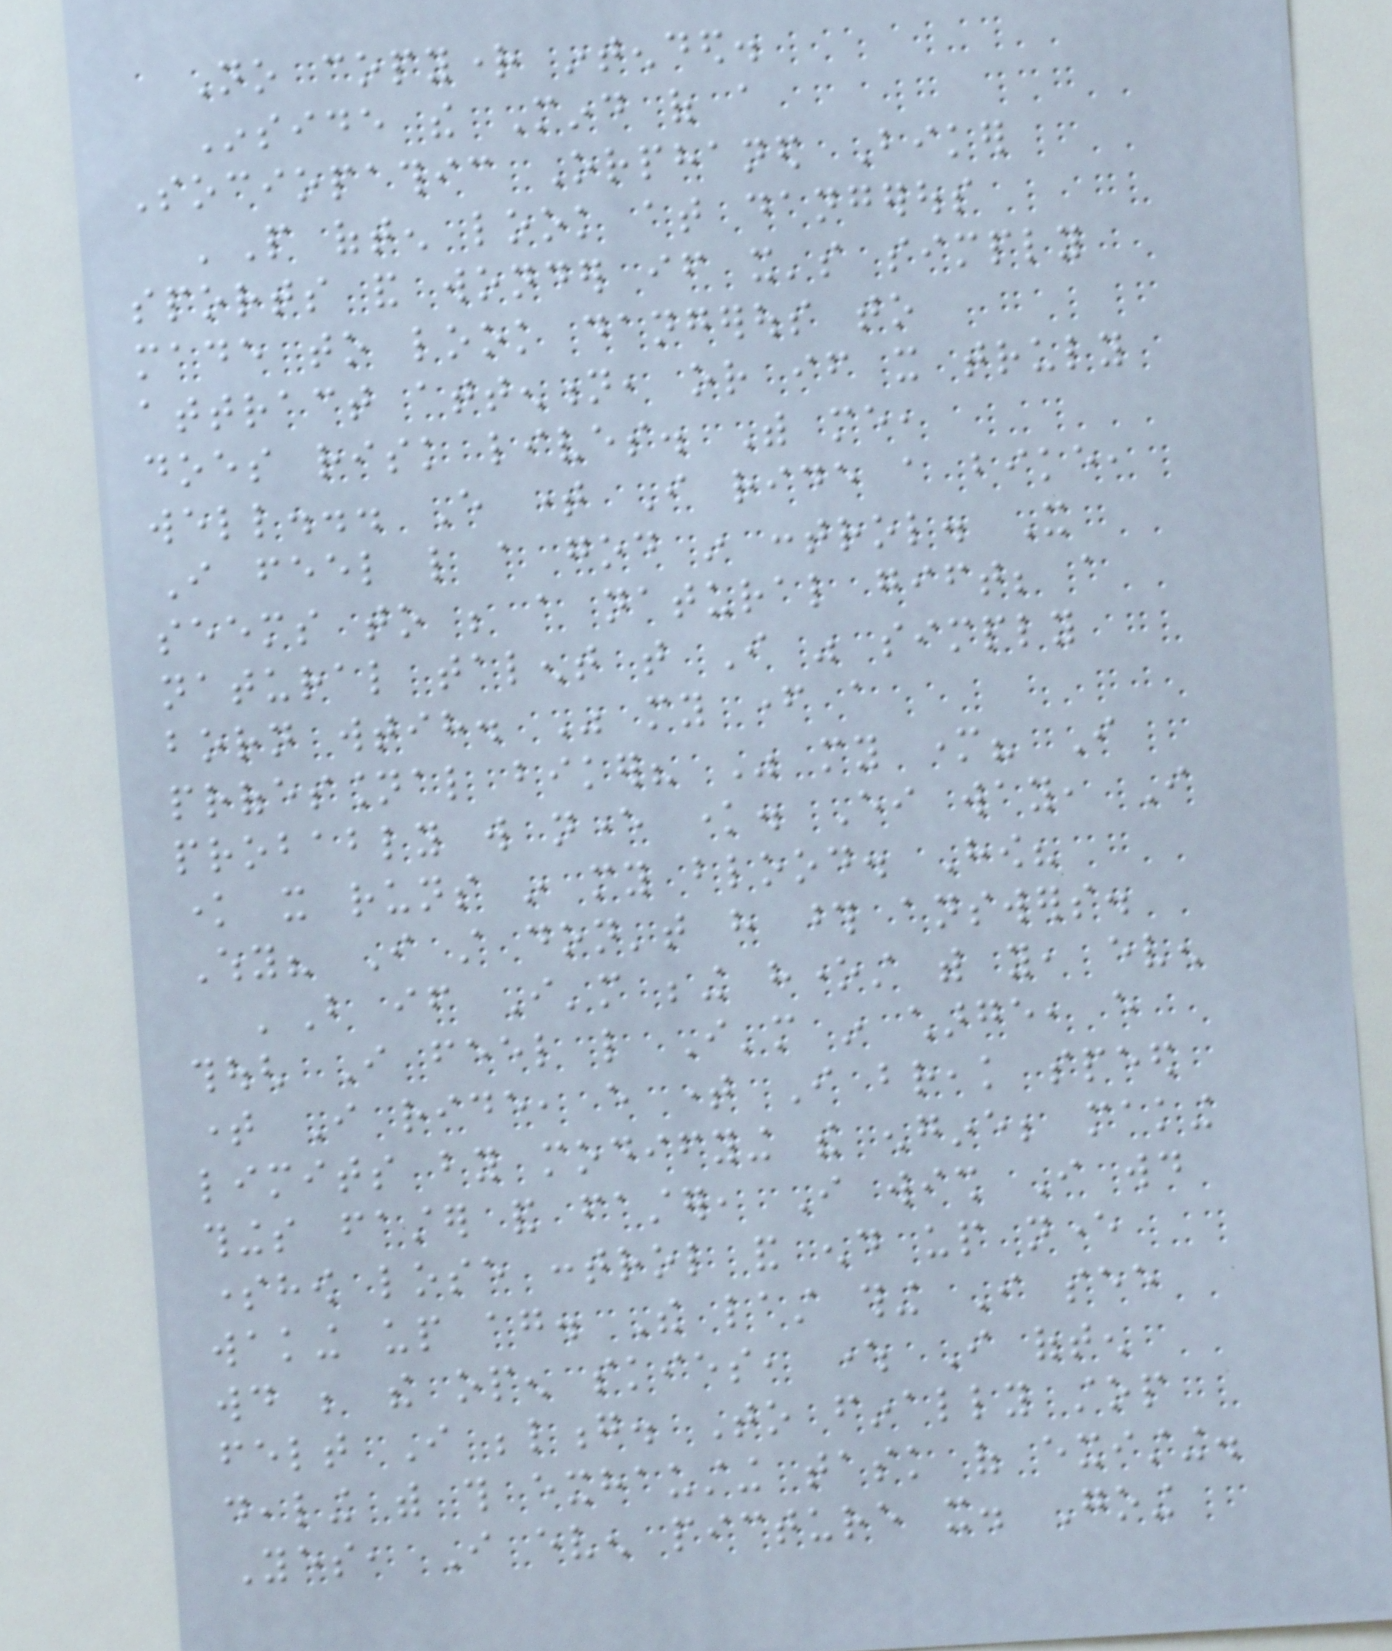No copyright intended.
Inside the Mind of a
Sociopathic Orphaned Biker
'People often look at dangerous
sports and wonder if it's simply
made to look dangerous to
attract attention, or if it truly
does risk lives. With me,
well... Every time I ride a bike,
I feel like a god in control. It
seems to be a natural gift; a
natural talent that I was simply
born wtih. Was my father a
professional biker? Was my mother? I
probably will never know. Either way, I
know it runs in my blood. How?
Why? I still don't have those answers.
'But if I'm being honest with you, even
though I feel like I'm in charge, every
time I ride, every time I break speed
limits by modifying the engine; making
things faster and faster, I wish I would
somehow lose control and end up never
waking up again. The last thing I see
would be the open skies, where I often
felt I belong. To finally stop
dealing with this exhausting task of existing.
Yes, I even picture it. Going
